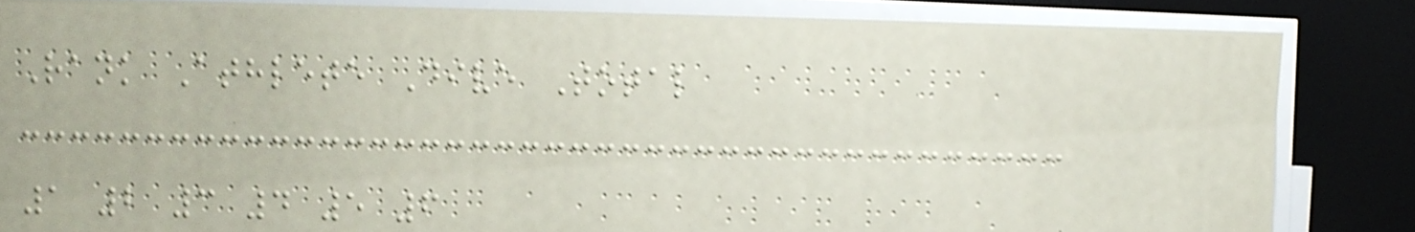Rank Athlete Dive Total
1 2 3 4 5 6
